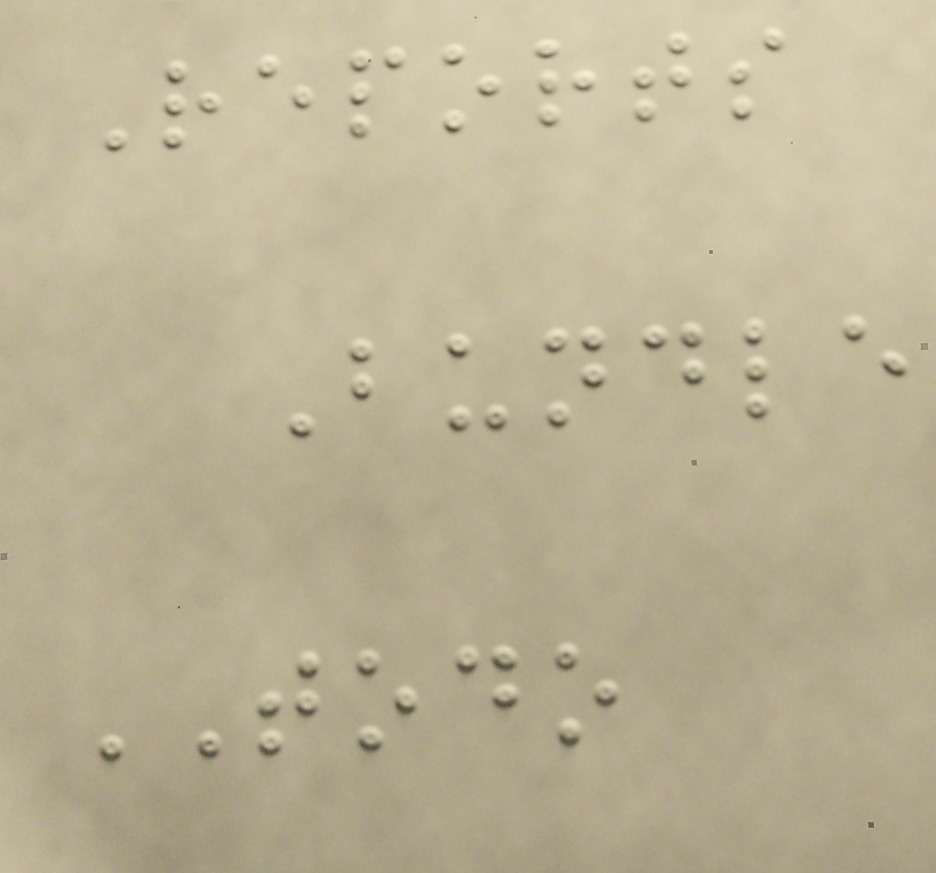Reports
Bundle
TODO
